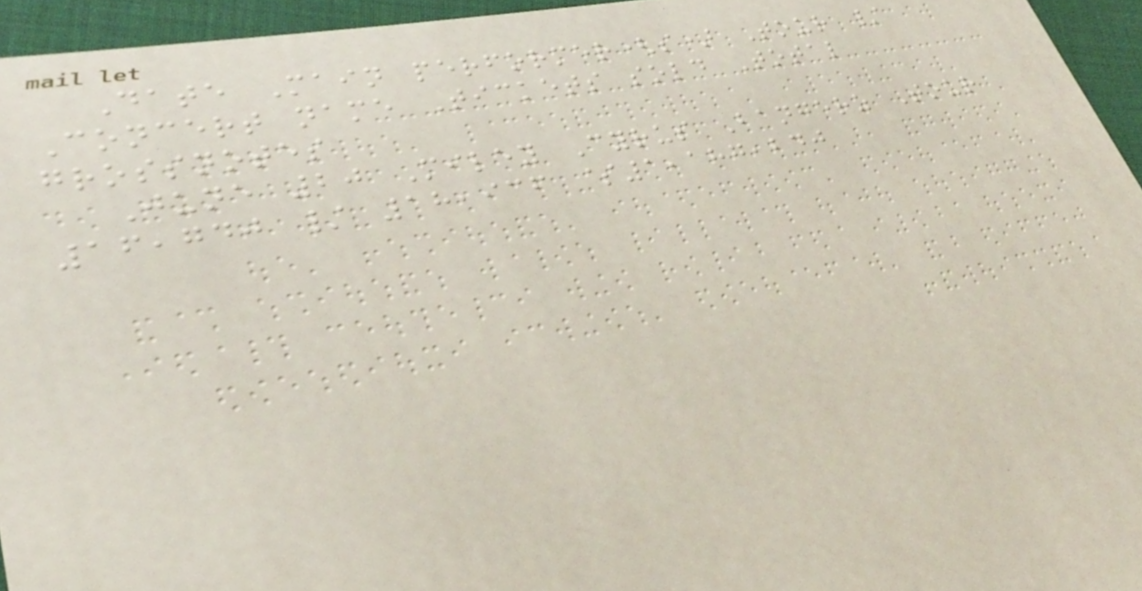Date Main performer(s) Tour /
Concert name Tickets sold Total
grossnotes
June 20 Miley Cyrus Bangerz Tour
16,740 / 18,936 $1,187,240
